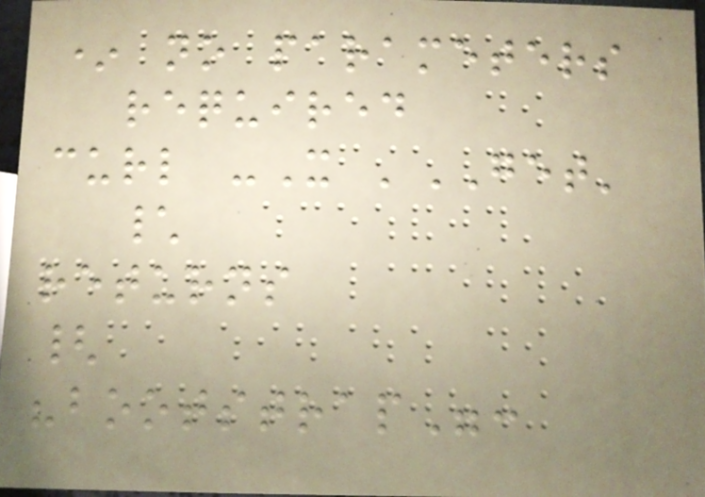* no parameters
required
curl -X 'GET'
\
returns
{
"bootstrap":
